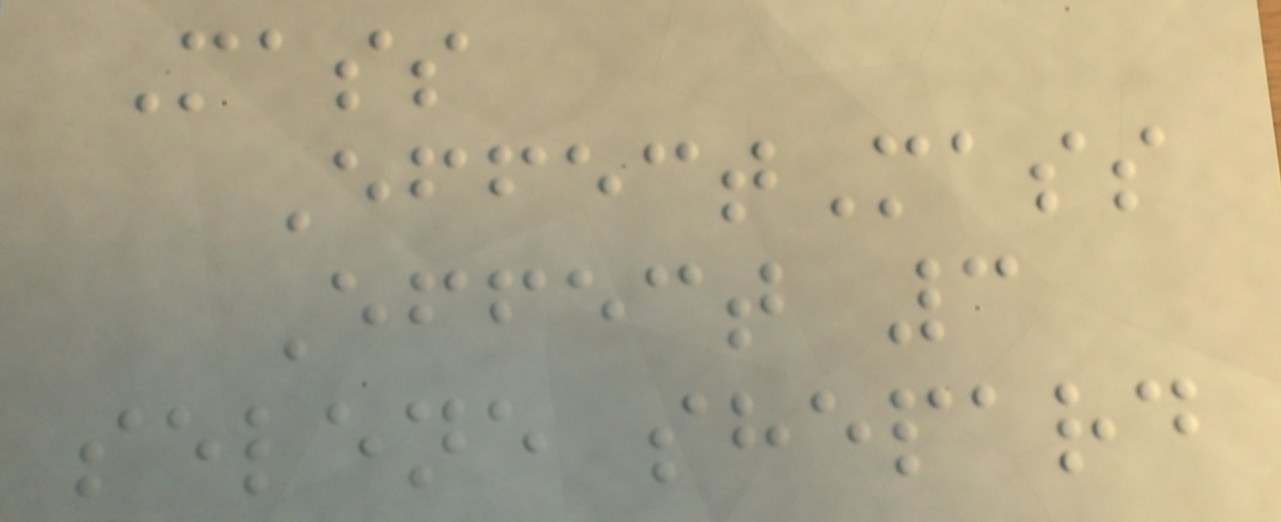Mass
EffectMass
Effect 3
selene shepard
